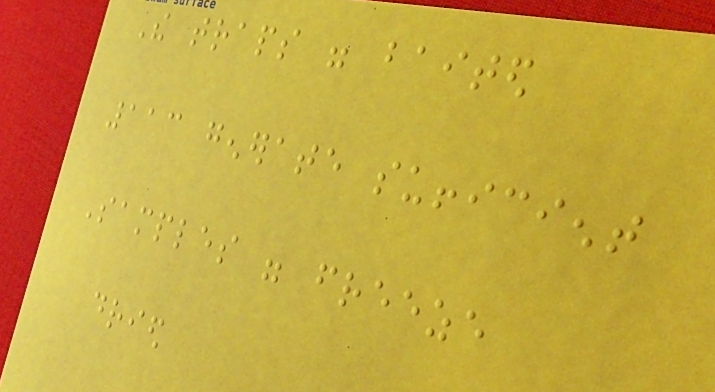The traps were baited
113 generate sufficient
Samples were freeze
dried
